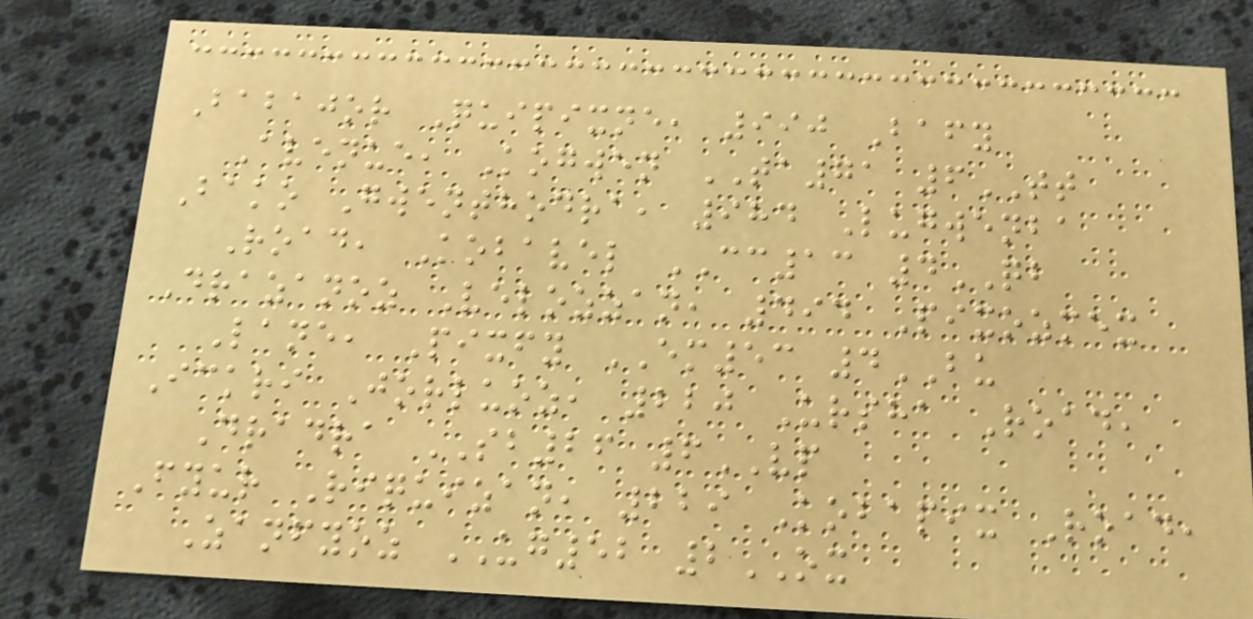Babajor Quipixne, 990 Bafy
Avenue, Kogwen TA71 6TT
Bako Gwenthodra, 984 Lugwenba
Road, Kobavel CC13 4QB
Drazanoz Velozzan, 494 Pixozmex
Lane, Pixfy EM53 4BU
Ickri Jorluoz, 220 Ursha Road,
Dradra SB26 6VP
Fyur Riquizan, 229 Kobapix Road,
Zanfyoz UG52 2OX
